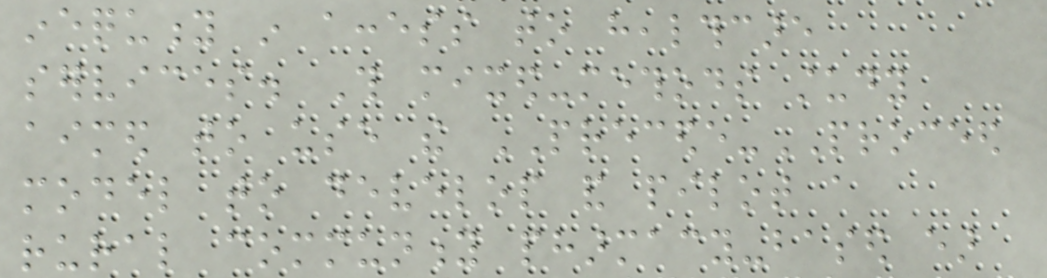inequity in access to healthcare
services. This mixed-methods study
aimed to use the PRECEDE-PROCEED
model to develop and pilot a
rural community pharmacy-based ear
